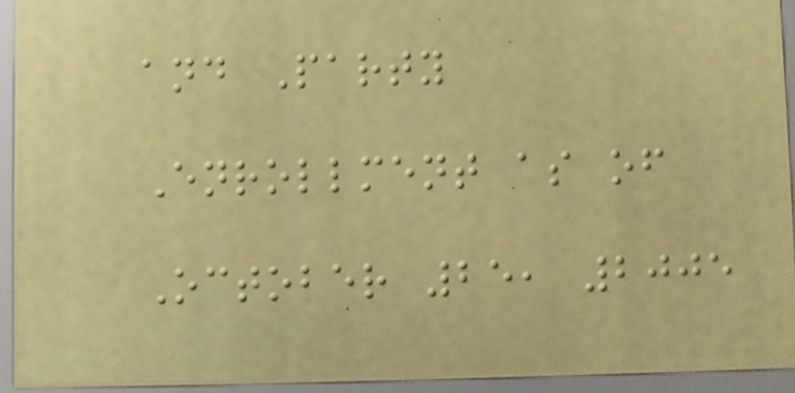and Party
Enrollment as of
October 25, 2005
